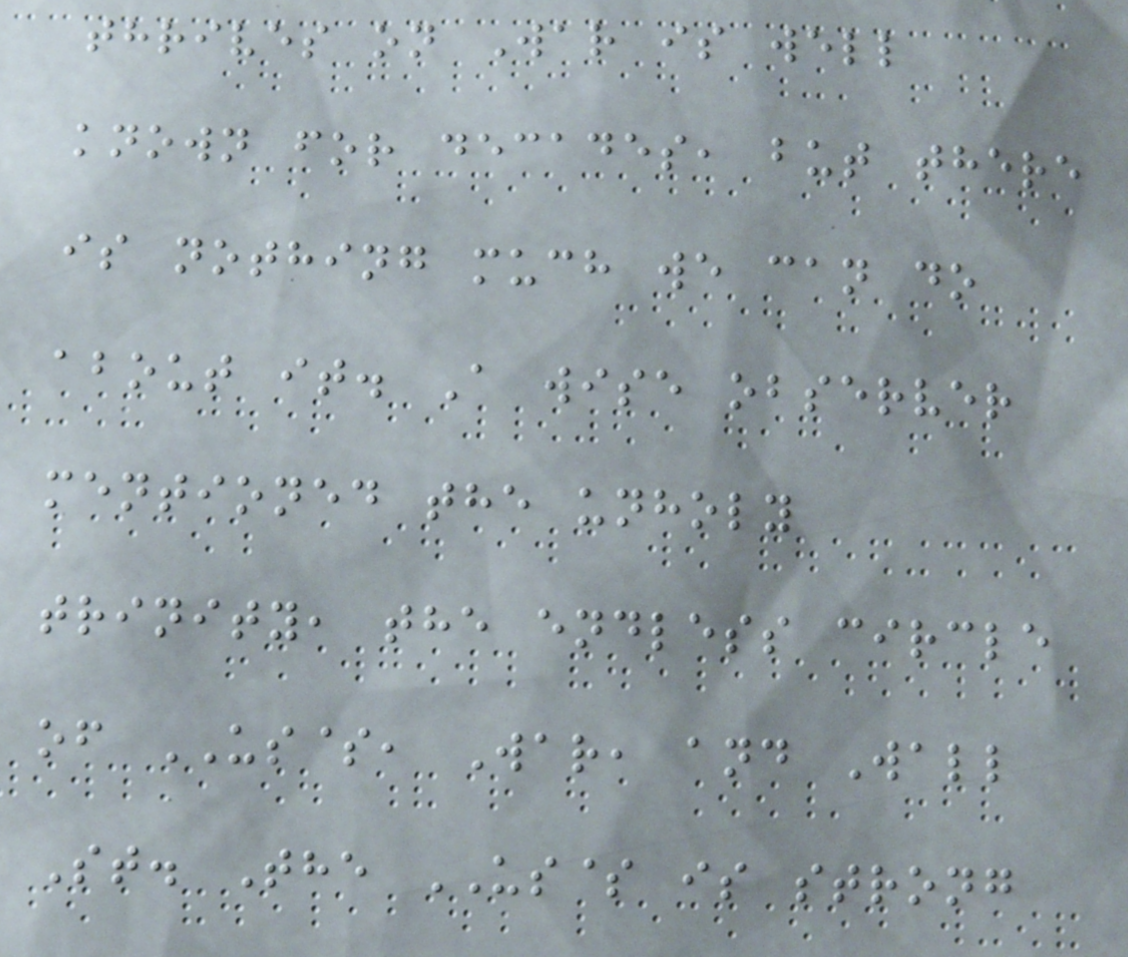thrives on War is well
known for decades, but there
is nothing much we can do
about it. A wise observer
mentioned the unholy
trinity, the endless circle
of US$, War, and Wall
St. The US$ is strong
